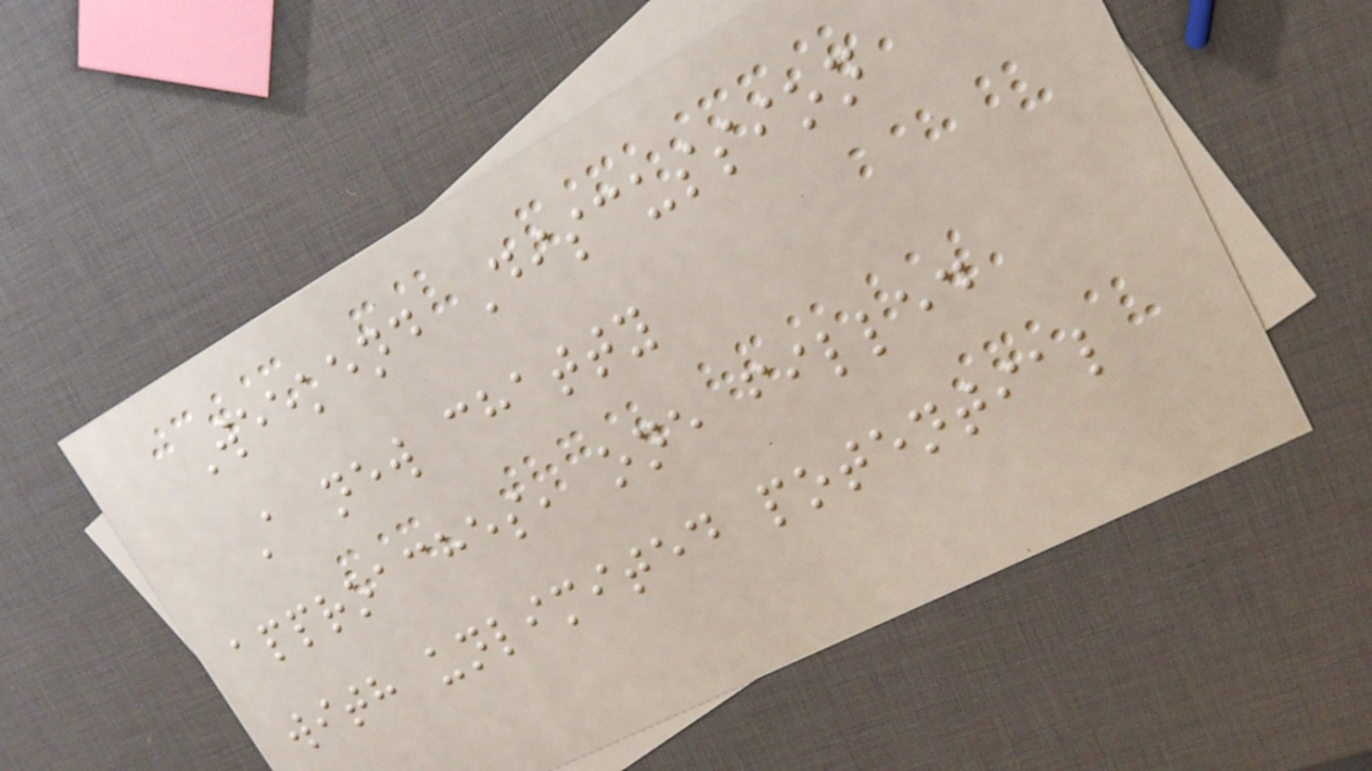Weekend Discussion
A new chatty
approaches, one filled
with unlimited potential
